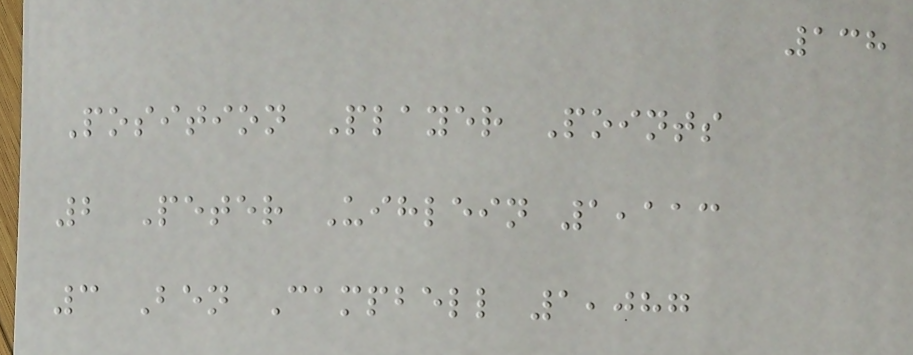138
Position Player Points
2 Peter Uihlein 1,113
3 Ben Campbell 1,087
